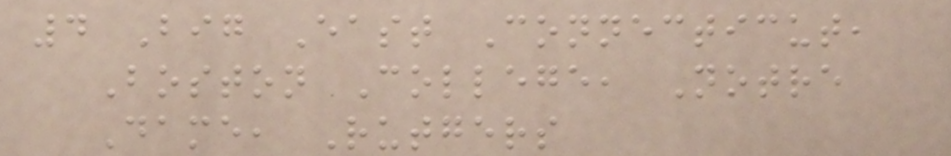4 Big East Connecticut,
Boston College, Notre
Dame, Rutgers
